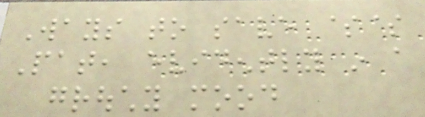Ways to save $$
Pat, evidently in a
grouchy mood
